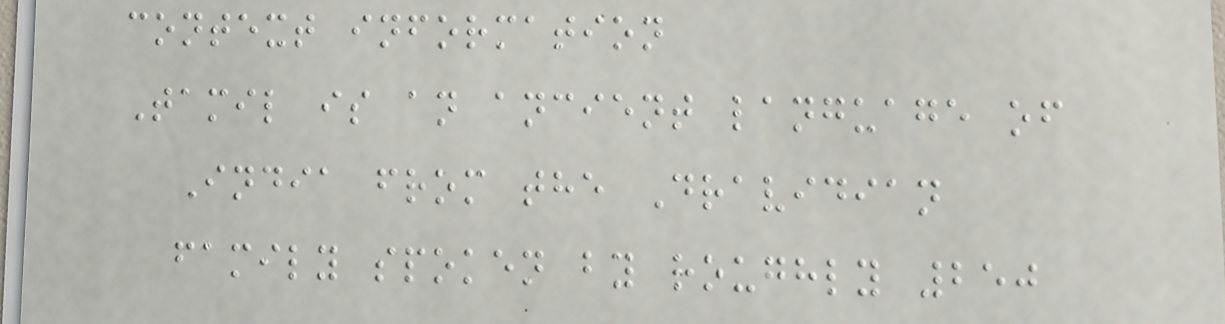context information
Tamil is an ancient language of
India from the Dravidian
family spoken by roughly 250
